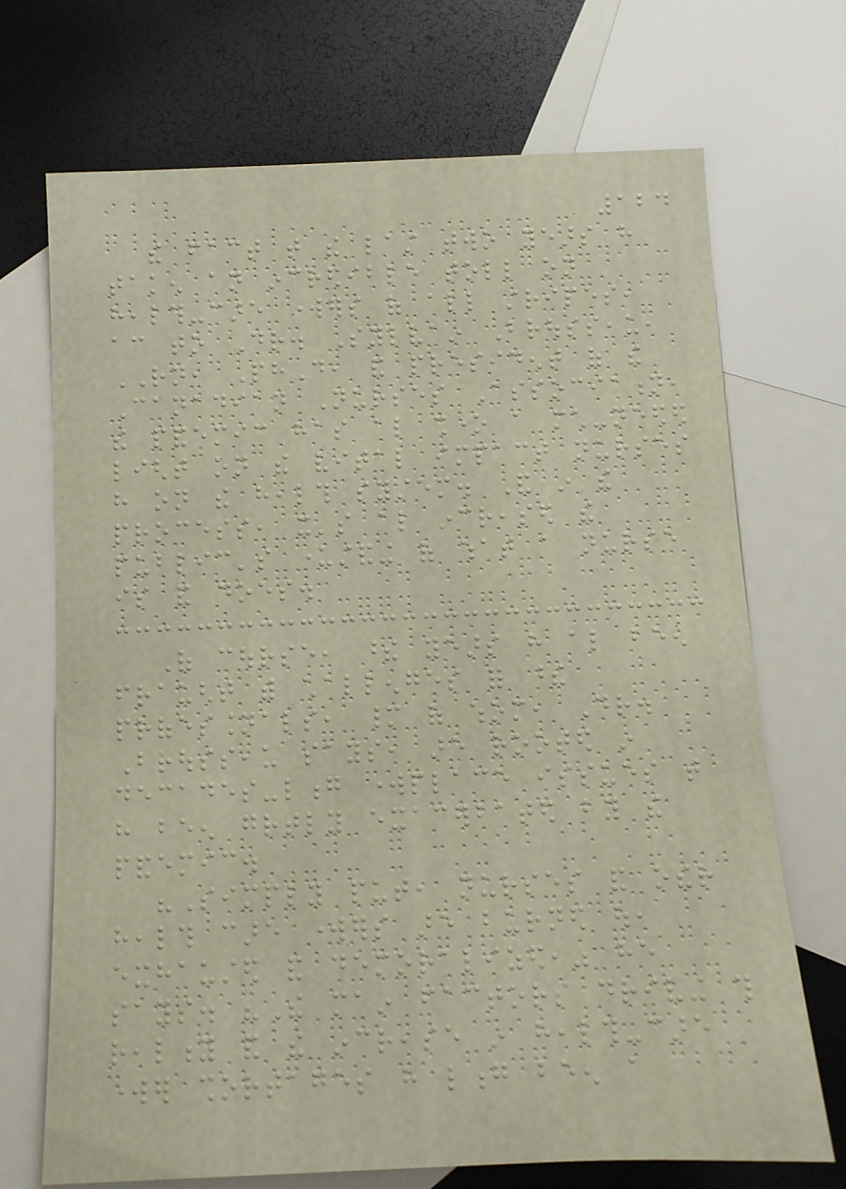124
the fact that the last two years have
taken an incredible toll on
health-care workers of all stripes,
according to Dr. Sylvain Brousseau,
RN, PhD, and president of the
Canadian Nurses Association,
the pandemic has also shone a much-needed
light on the vital impact nurses
have on the health system. And in the
process, it's also increased the
public's understanding of what a nurse
is and does.
Of course, these years have also been
fraught with challenges for these
professionals, many of whom, Dr.
Brousseau says, are rooted in
decades-long workplace issues that
have been greatly exacerbated by the
pandemic.
"Simply put, nurses and other
health care workers are burned out,
exhausted and demoralized," he
says. "The main factors driving this
reality and the increase in health-care
worker shortages have long been a
